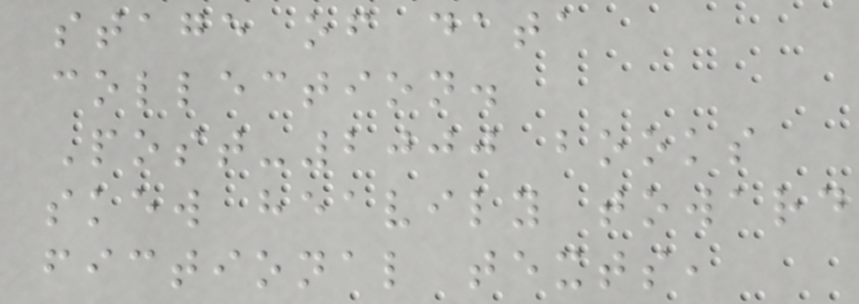stage of data
collection.
Post-2000 books
skew heavily toward
fictional texts,
